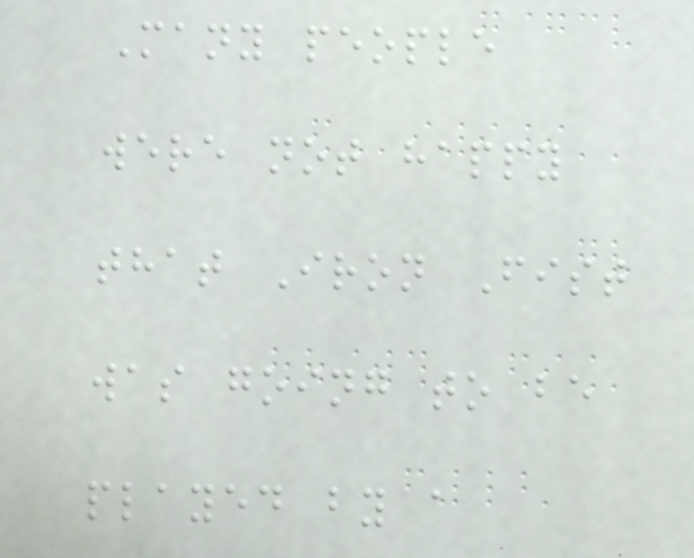Many people
were not happy
that Iron Fist
was going to be
played by a
